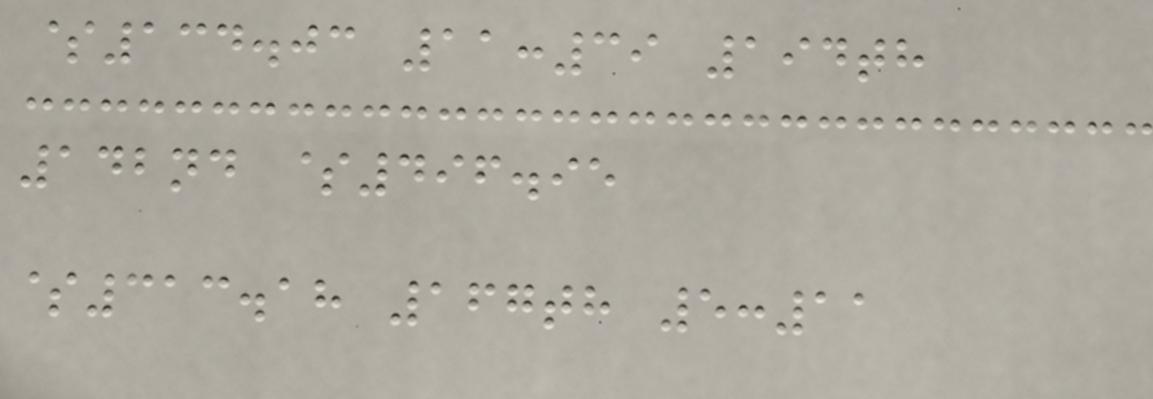$134.03 11:39 194th
142nd $496.95
$313.18 167th 5:11
